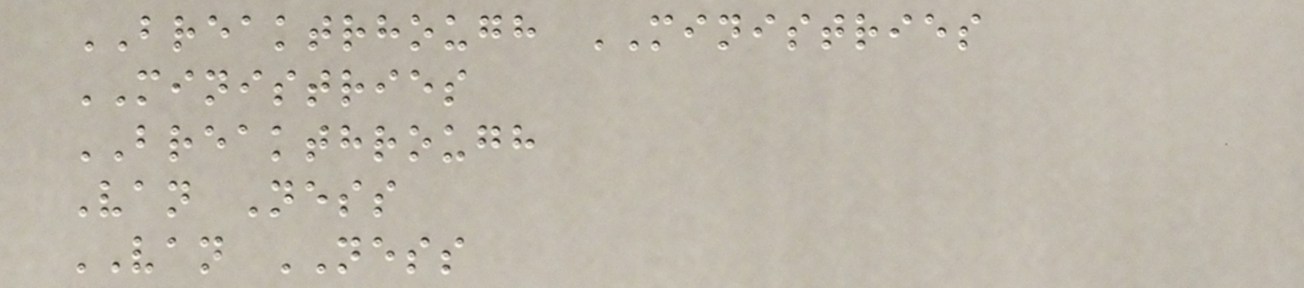BREAKTRHOUGH MINISTRIES
MINISTRIES
BREAKTHROUGH
Van Ness
VAN NESS
